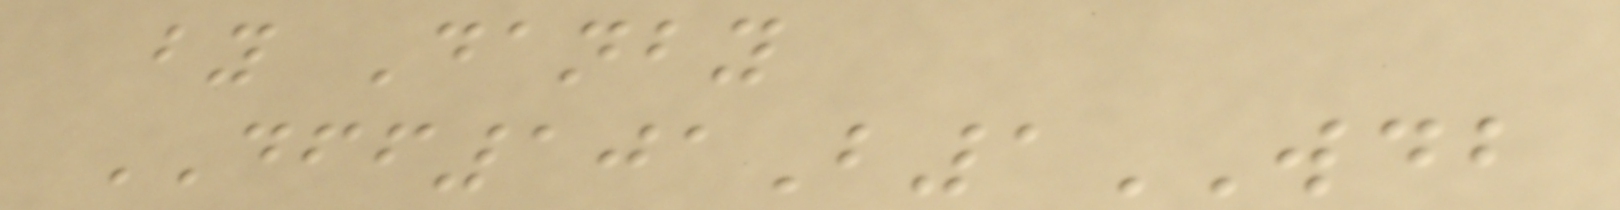by Danby
DFF101B1WDB
